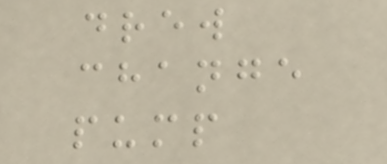drew
change
pump
